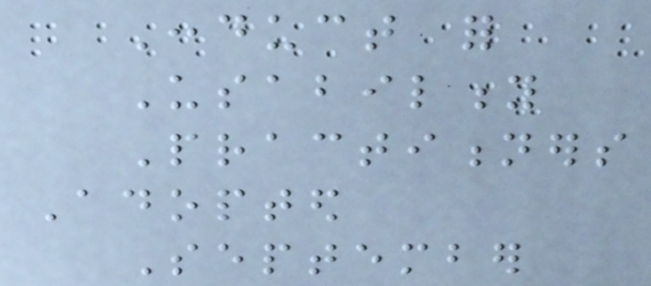Conduct for
Usability
Practitioners
Adopted
September
